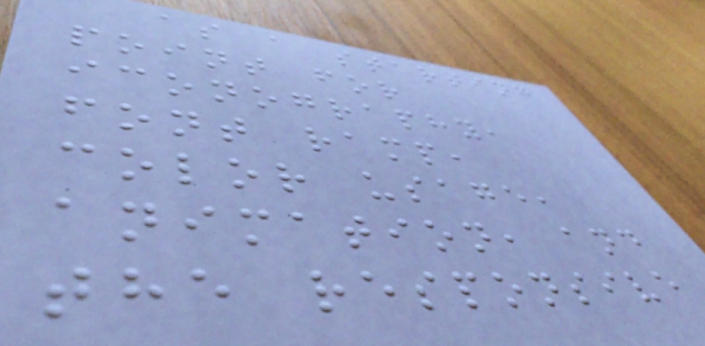as a starting
point for
iconography,
font ramp,
color usage,
animation, and
the responsive
